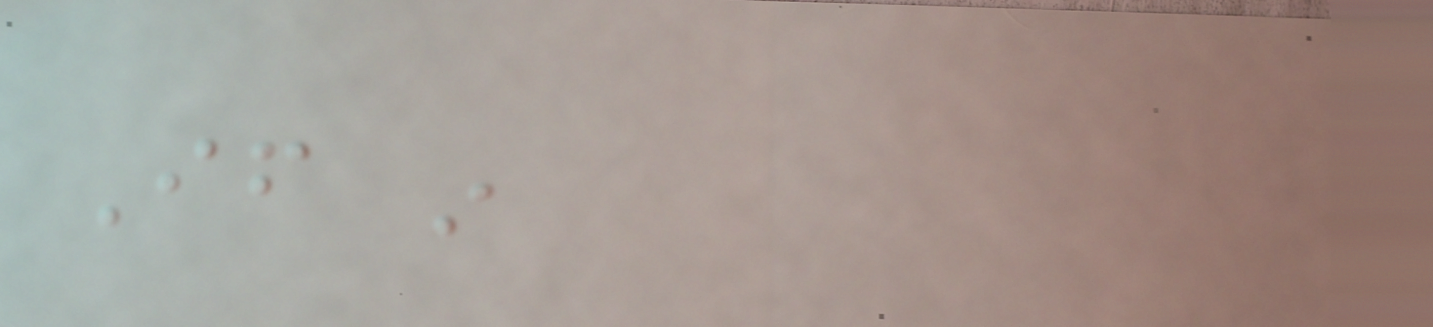If in
